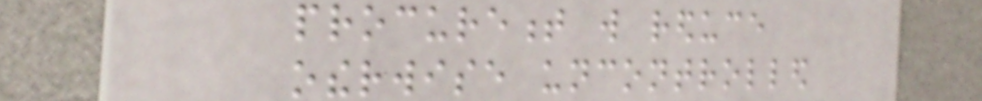procurement will reduce
otherwise uncontrolled
